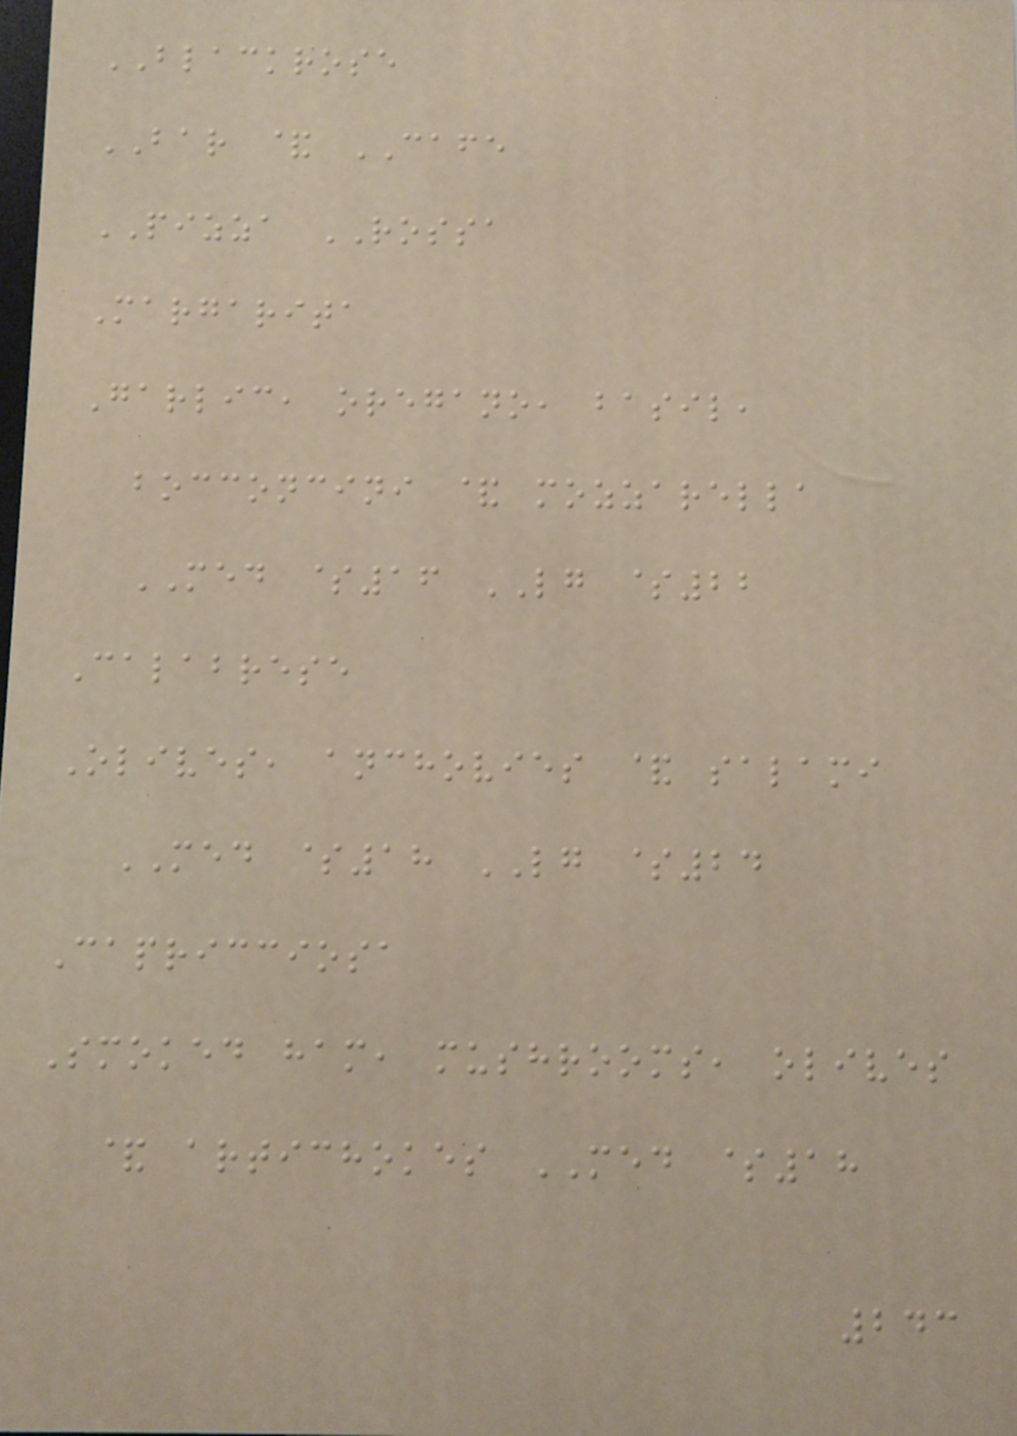BLACKROSE
BAR & CAFE
PIZZA ROSSA
Margarita
Garlic, oregano, basil,
bocconcini & mozzarella
MED $16 LG $22
Calabrese
Olives, anchovies & salami
MED $18 LG $24
Capricciosa
Smoked ham, mushrooms, olives
& artichokes MED $18
243
